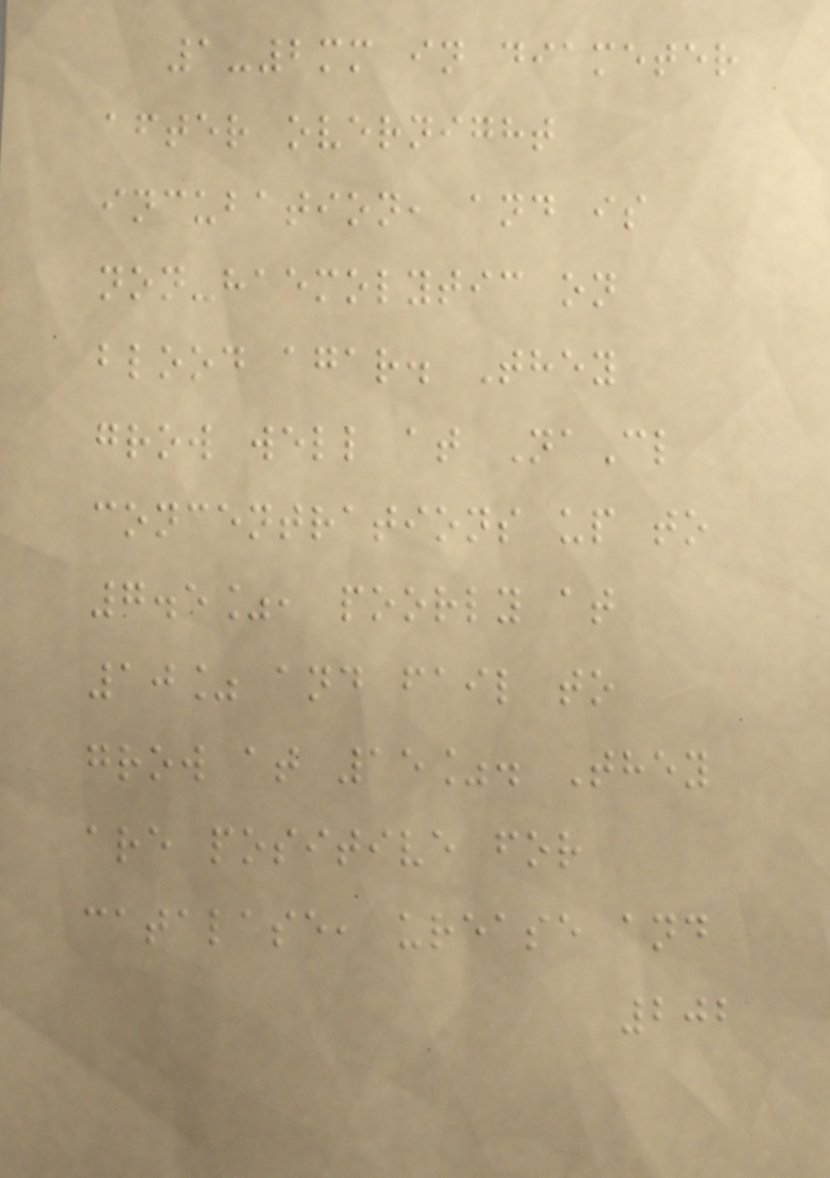1-2mm in diameter
after overnight
incubation, and is
non-haemolytic on
blood agar. They
grow well at NaCl
concentrations up to
7.5%, poorly at
10% and fail to
grow at 15%. They
are positive for
catalase, urease and
202
